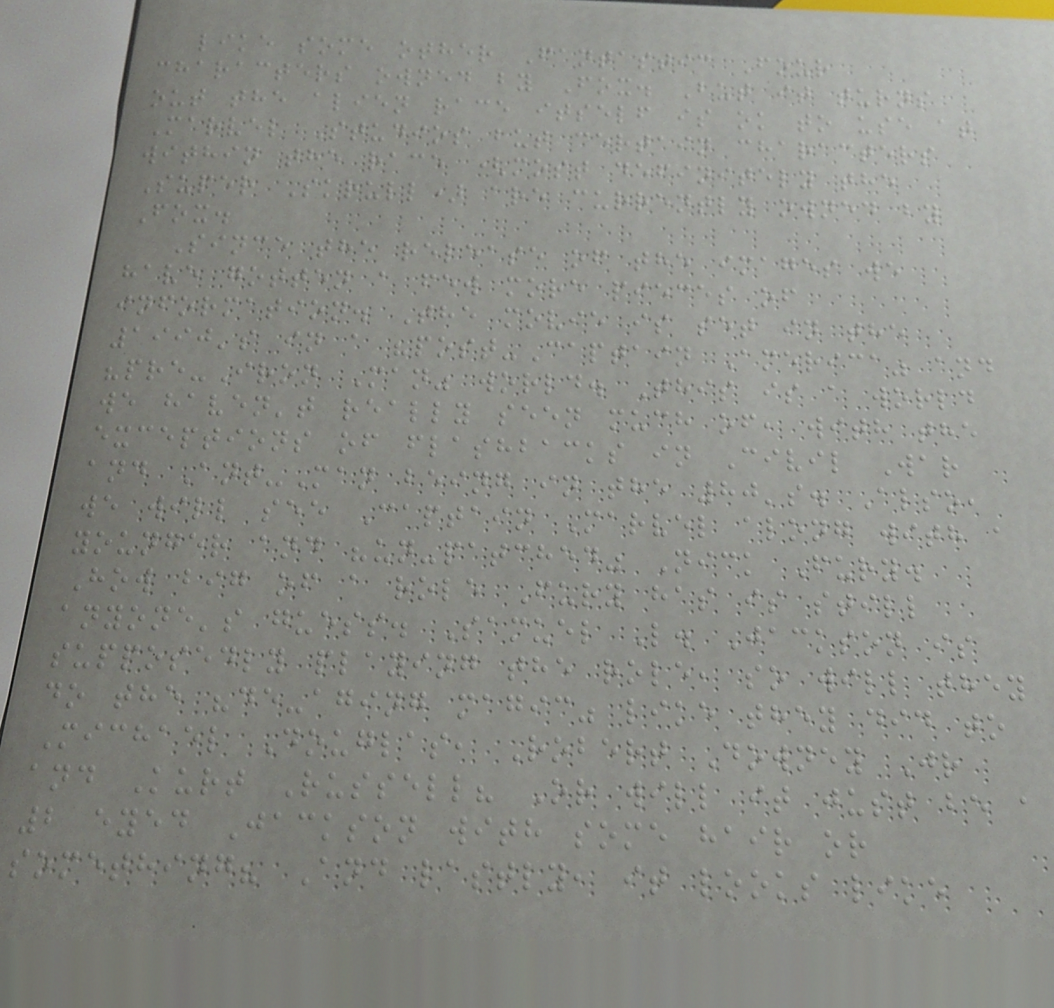like some other Fantastic Four
characters owned by Fox. But it turns
out the alien race itself is ok to use at
Marvel Studios but certain characters
within the race (most definitely the
Super Skrull) are currently owned by
Fox.
Since the release of the images we
have gotten a few more pieces of
information. The movie is set in the
1990's in a "post-Captain America" and
"pre-Iron Man" world. This is a world
we haven't really seen much of, with the
exceptions of flashbacks in Civil War
and Ant-Man being in the 80's. Also,
we will see Captain Marvel along with a
younger and "un-patched" Nick Fury.
How big of a role Fury has is still
anyone's guess. Samuel L. Jackson is
supposedly playing the role, so will they
do the "de-aging magic" like they did to
Michael Douglas, Robert Downey Jr
and Kurt Russell? Or will it just be a
2 eyed Jackson with some hair or
something? And lastly, it looks like
